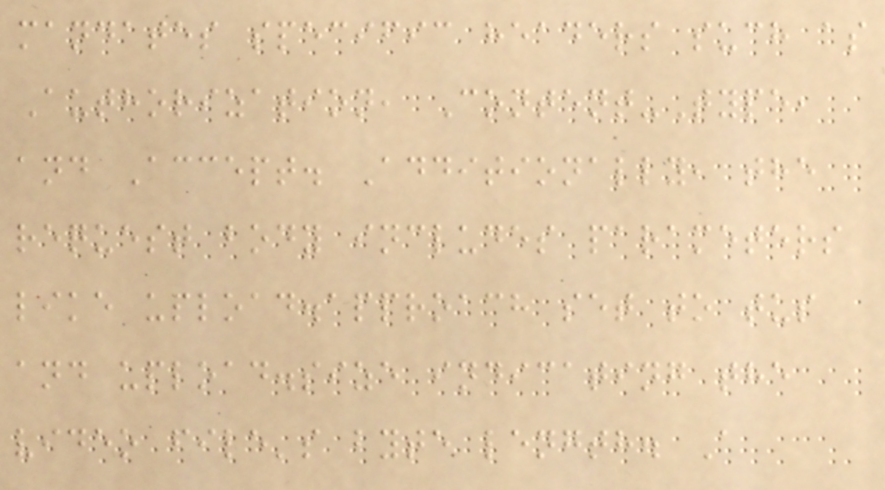mandates specific headers such as
Authorization, Content-Type,
and Accept. Additionally, the
request body includes parameters
like upload.approach set to tus
and upload.size indicating the
video file's byte length. A
